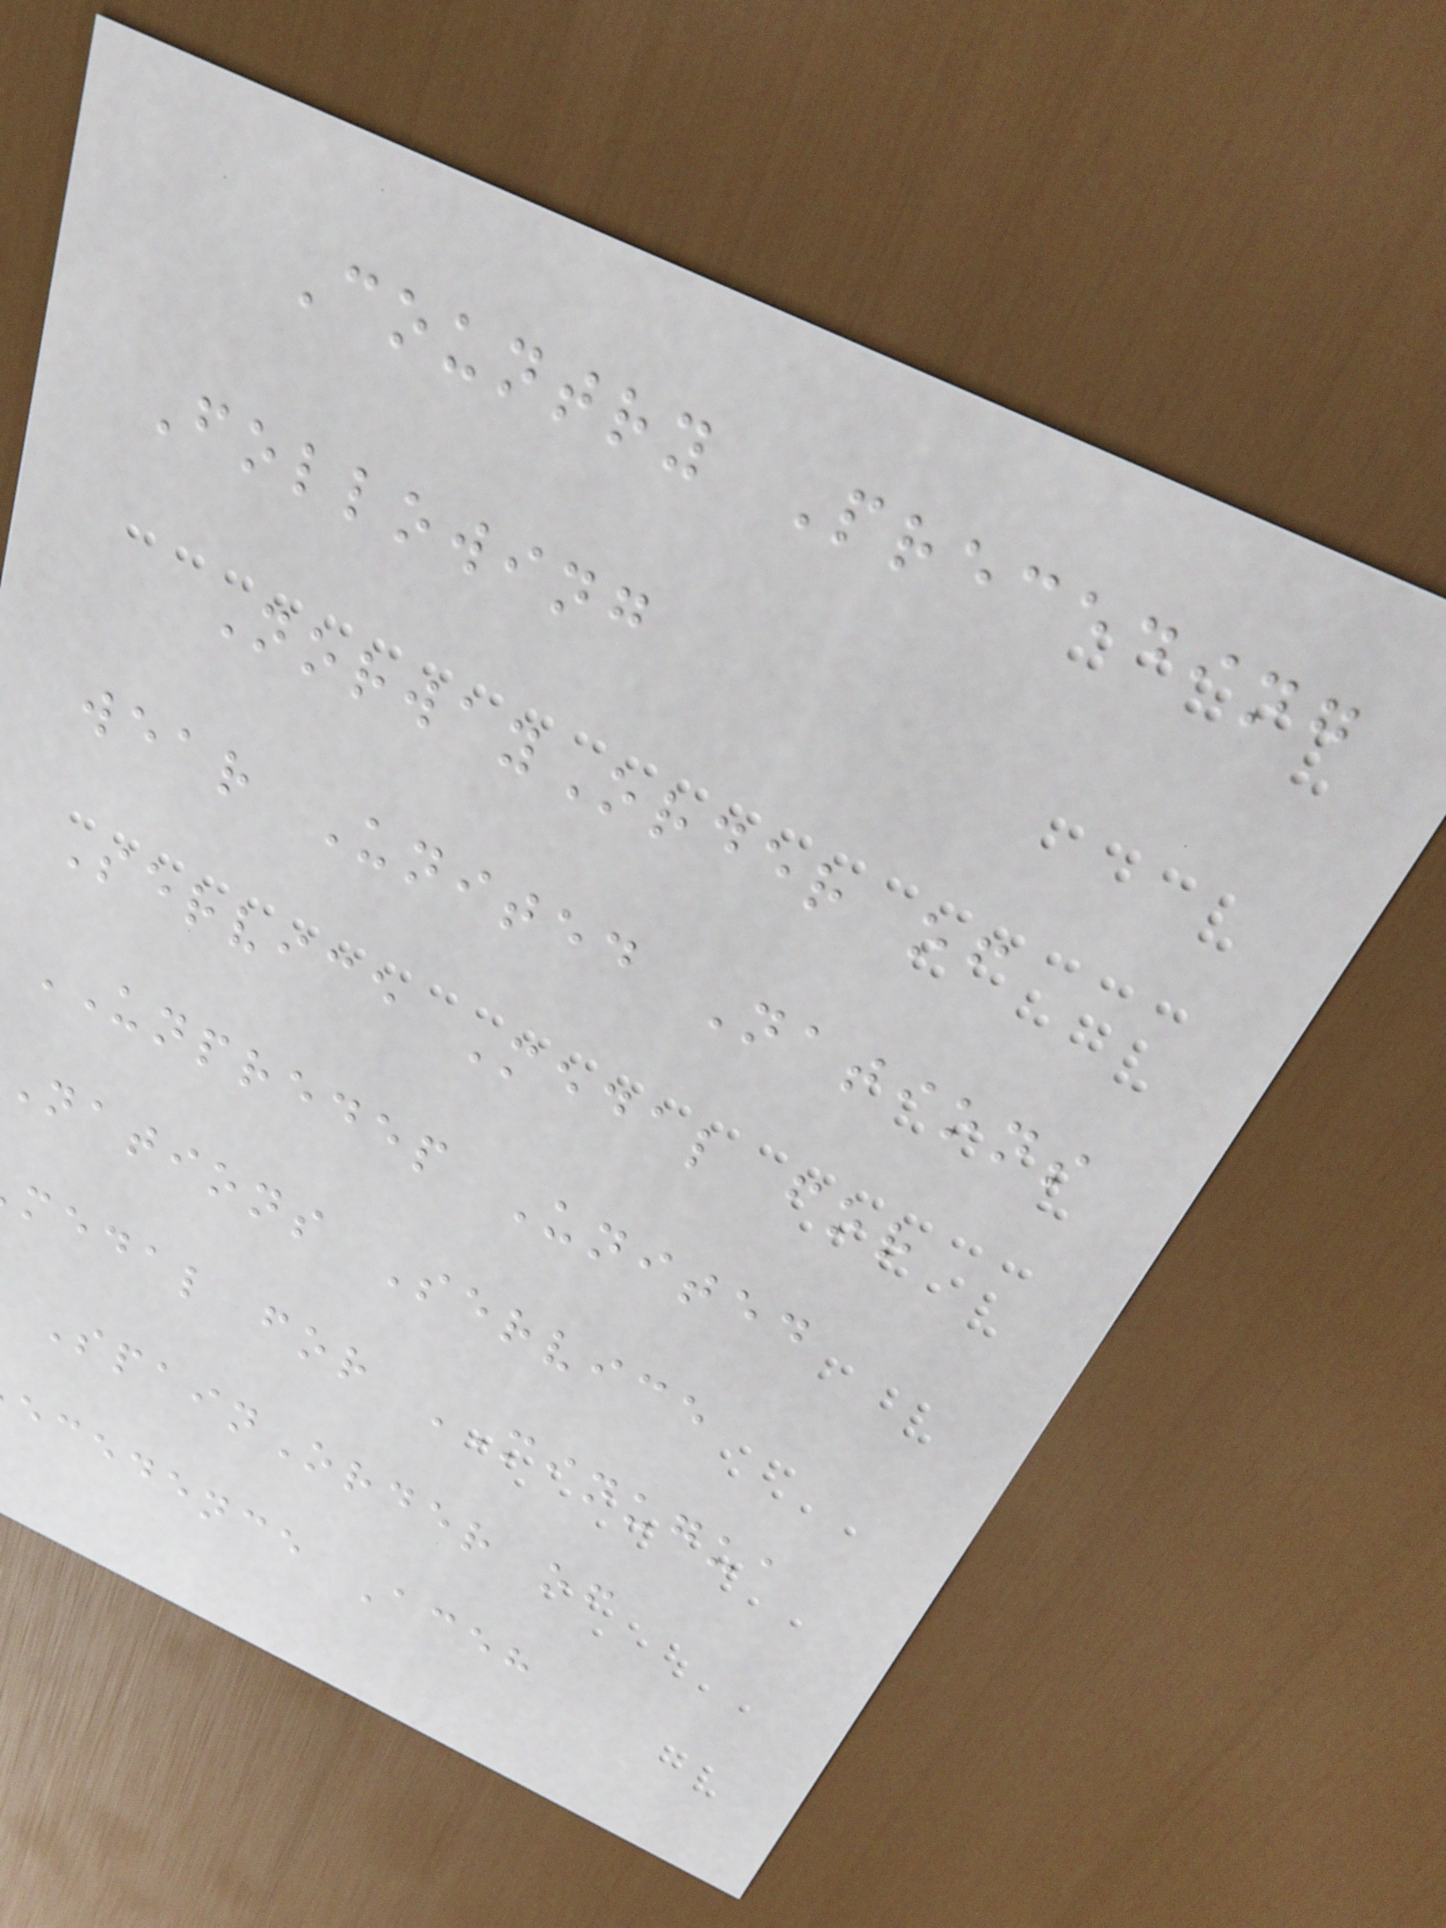Country Preceding
Following
NorwayOrder of
wear United Nations
Service Medal for
UNPREDEP United
Nations Service
medal for MINUGUA
SpainOrder of
ecedence Aceh
